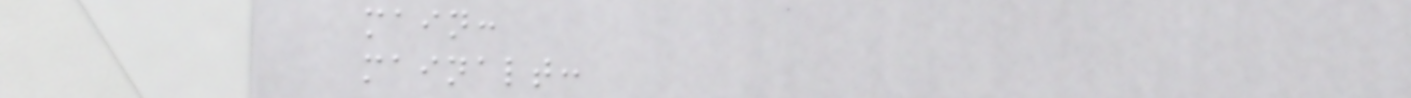main:
mainalt:
